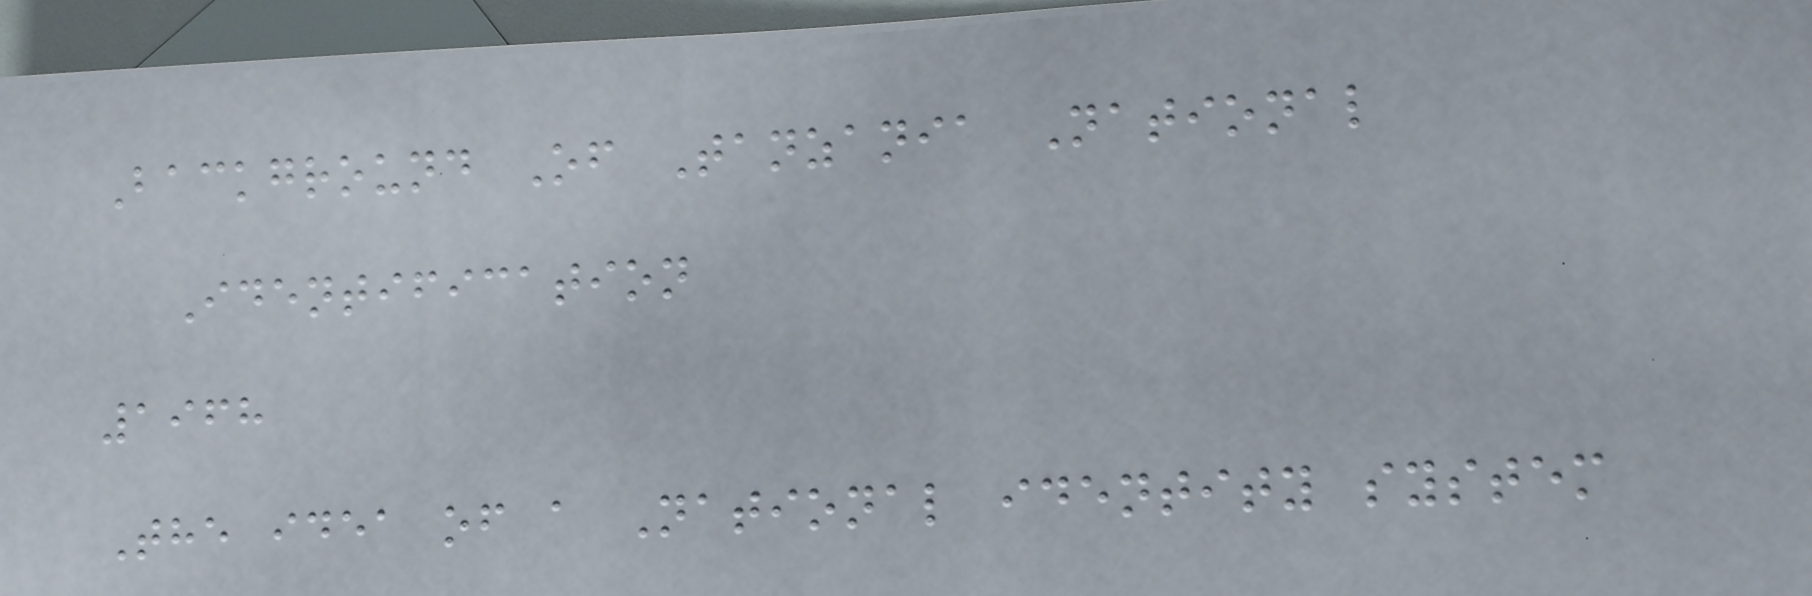Background Of Tanzania National
Identification
1968
The idea of a National identity system
